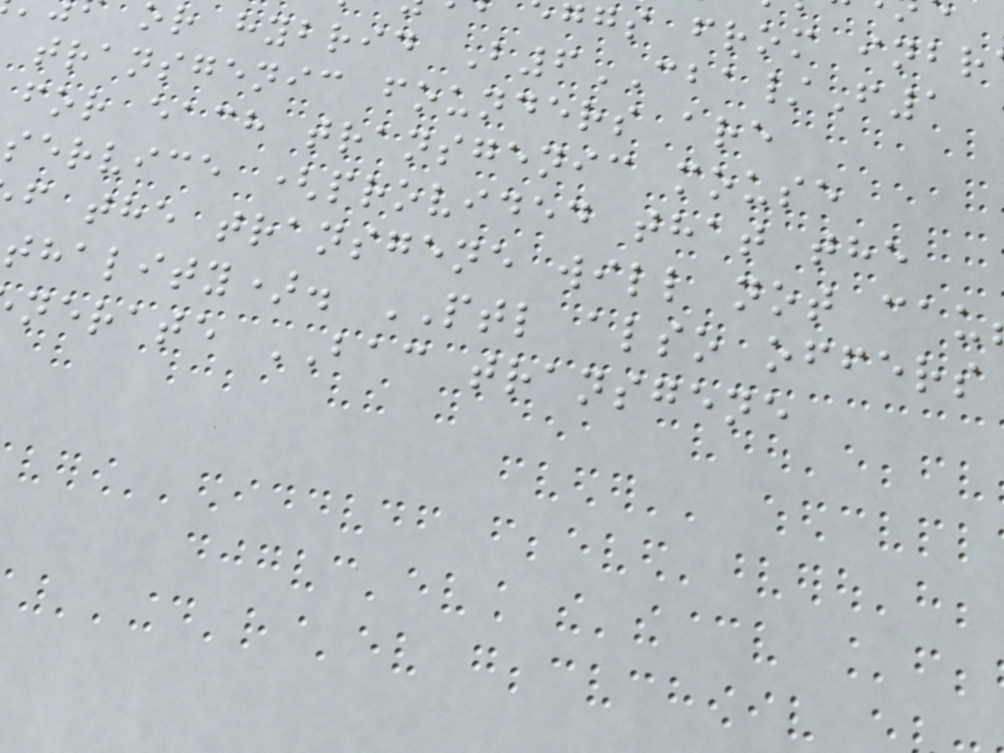ggs from inbr
or hybrid B6CBA/F1
transgenic founders are
for each transgenic mouse
service (provided that the
f the transgene will not cau
thality). PTL also offers
nerate BAC transgene
